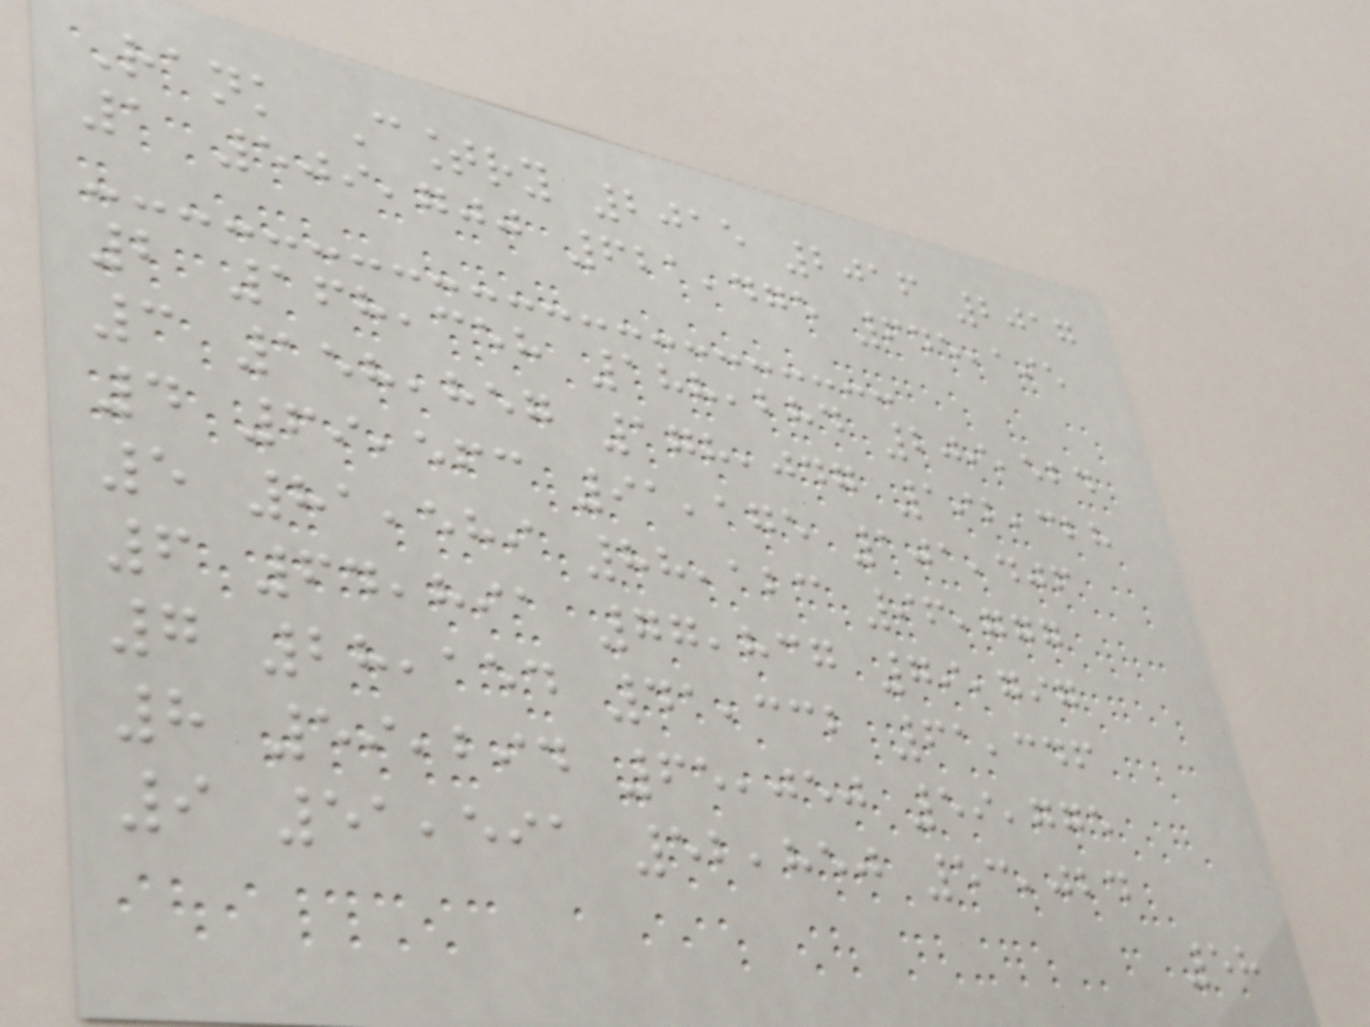Rank Country 2015 2016 2017
1 509,700 621,475 645,195
2 168,358 188,284 209,524
3 158,857 178,047 192,328
4 69,563 91,175 101,406
5 81,589 88,123 96,777
6 64,891 77,837 79,797
7 28,154 41,332 61,346
8 59,294 65,050 59,775
9 51,591 52,850 53,024
58
